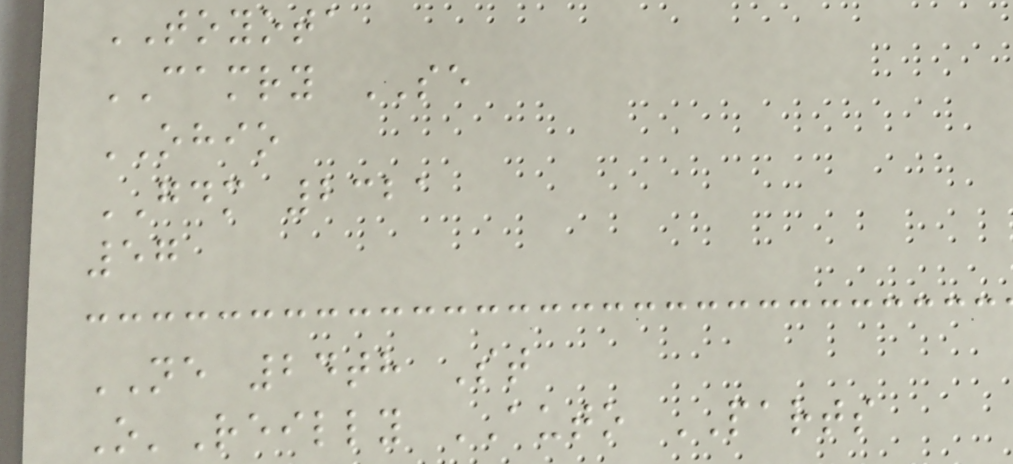TOYOTA
CAMRY SE
OHIO
GDM 2321
57
NE 24th St
O'Reilly AUTO PARTS
